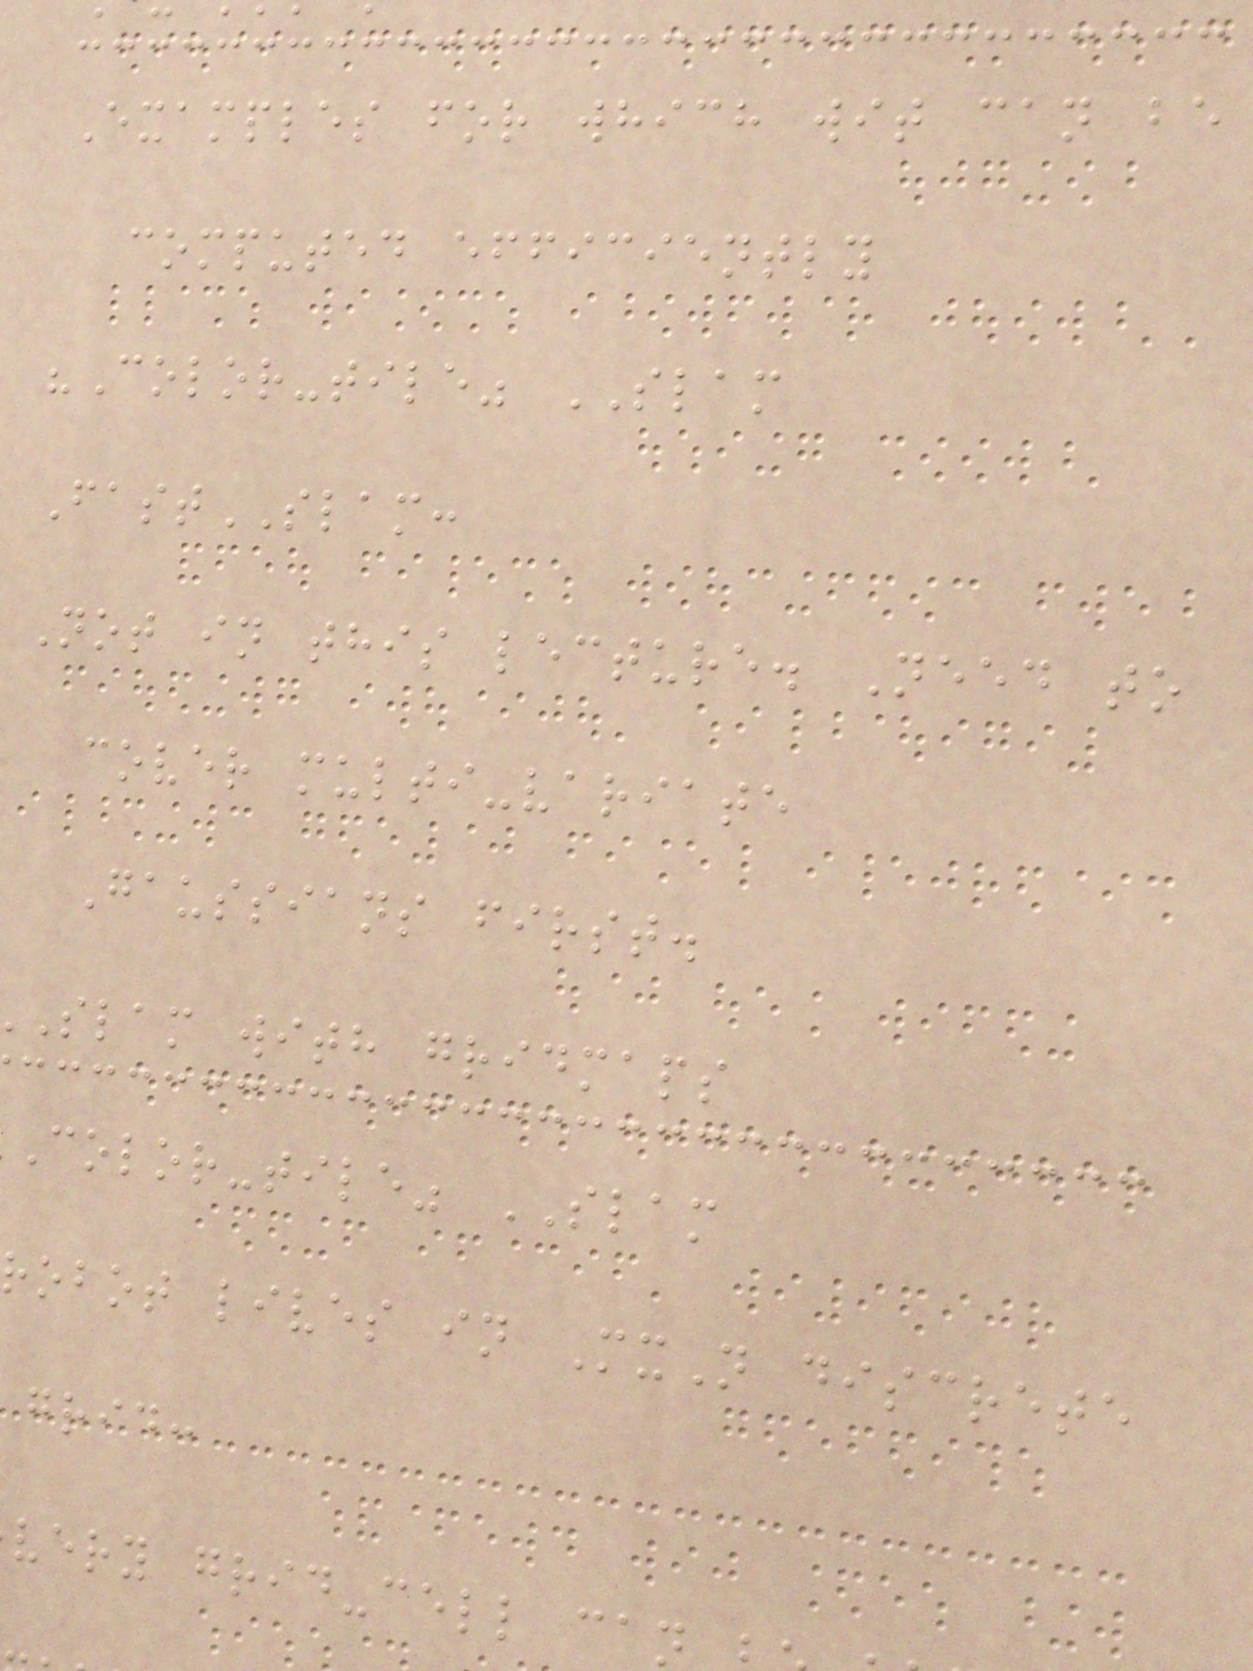Examples for which wit can be
computed efficiently
"Color-tile" SLAM
FastSLAM:
Not in this lecture. Need to
cover multi-variate
Gaussians first.
slam with gridmaps
Color-tile" SLAM
robot lives in MxN discrete
grid:
very grid-cell can
